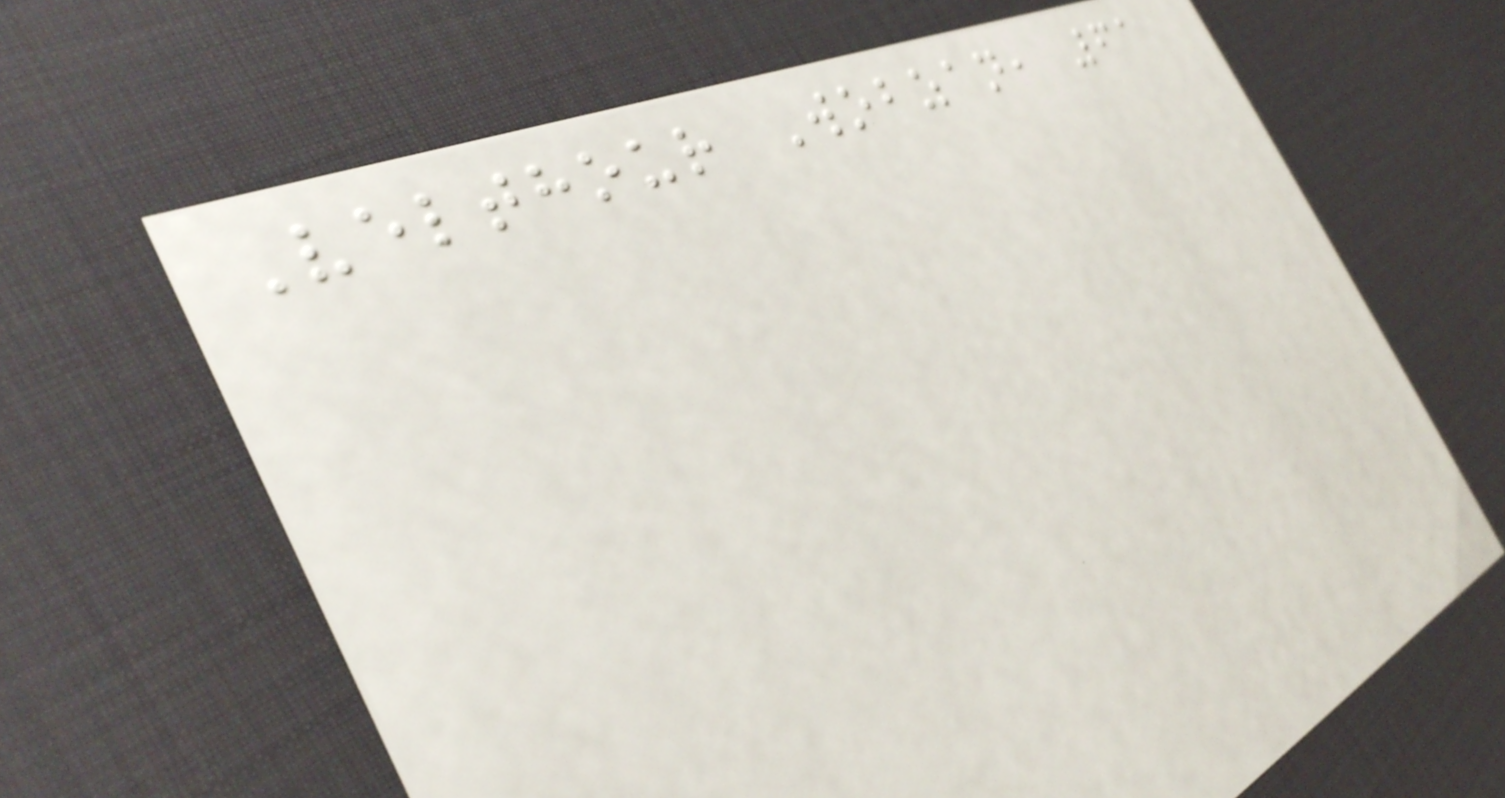Velthour Wobzan, 61
